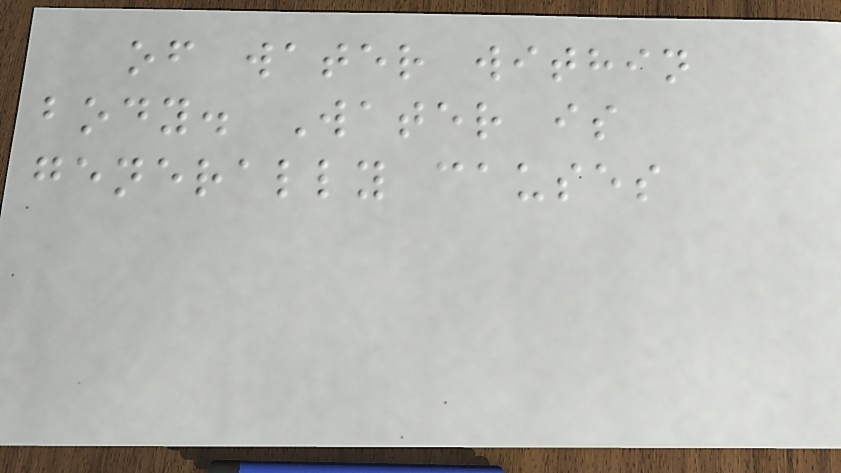of water within
body. Water is
generally causes
